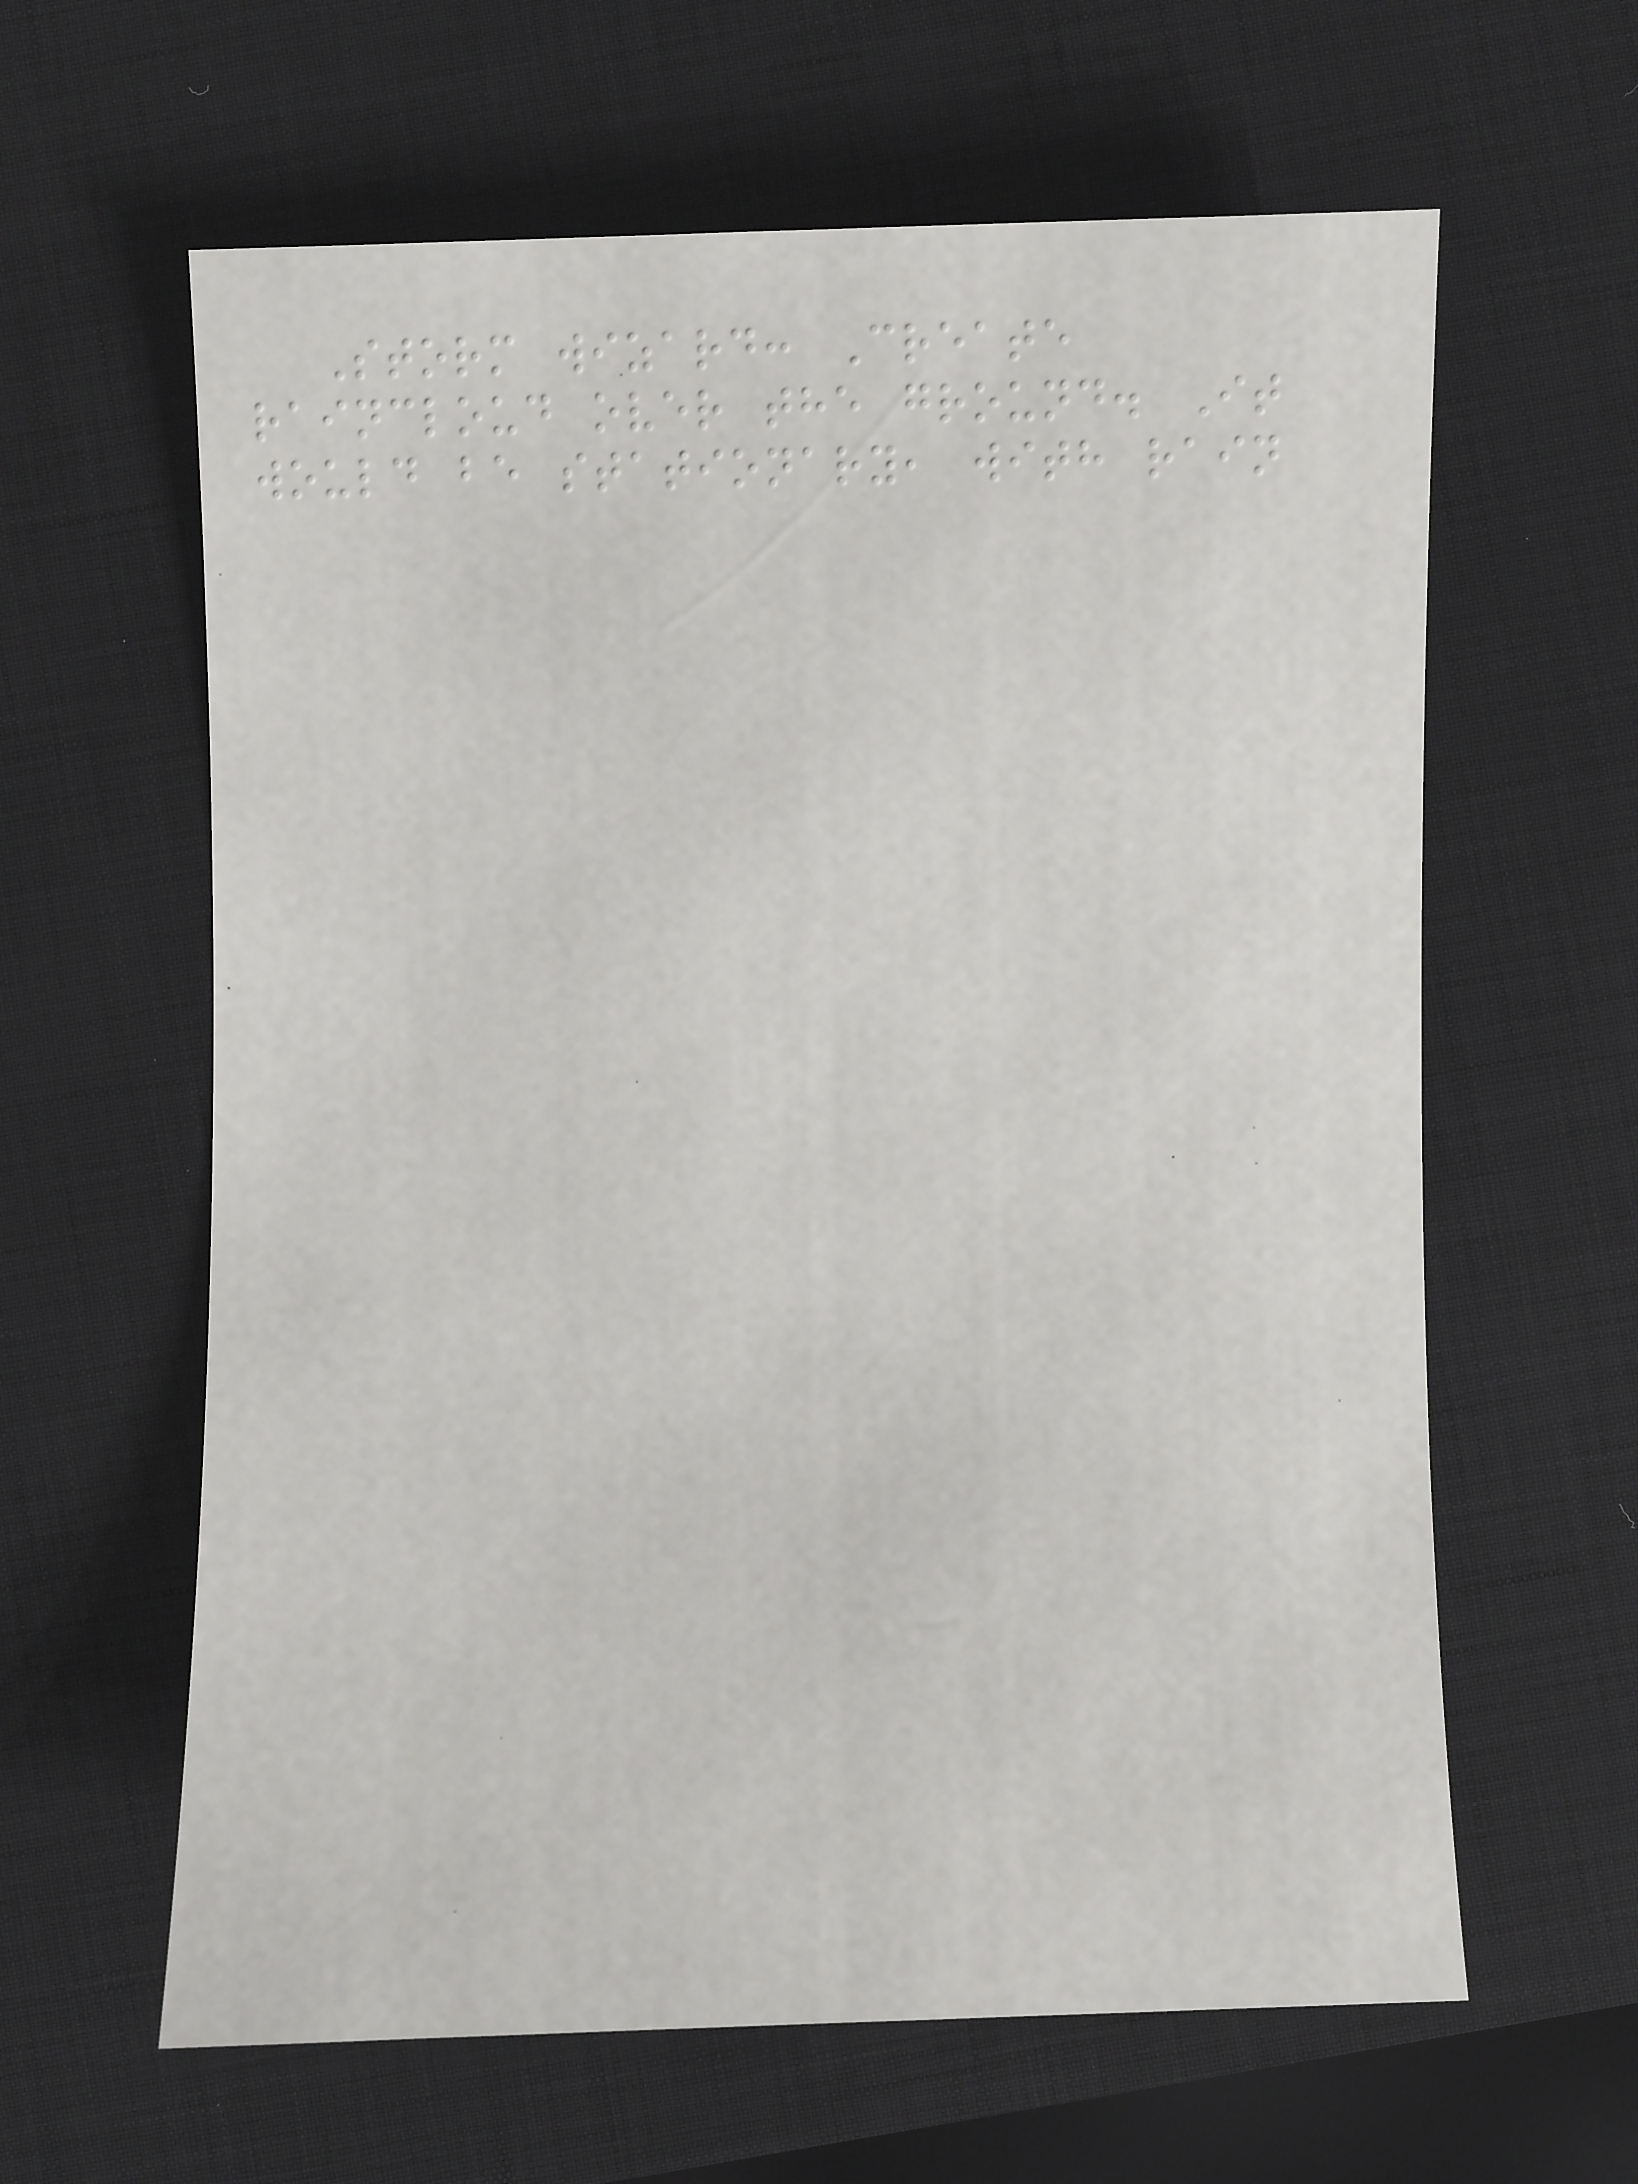Storm wizard: Create
raincloud over the ground. It
would be stationary, with rain
